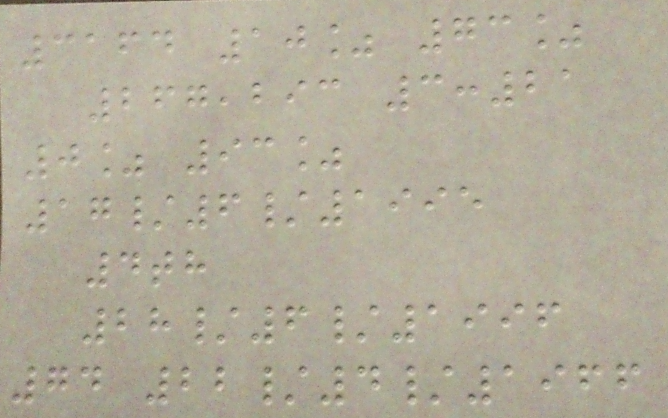3164 10% 73%
267,293 3:21
0% 93%
17/6/1995
4th
28/6/1996
74 22/4/1966
